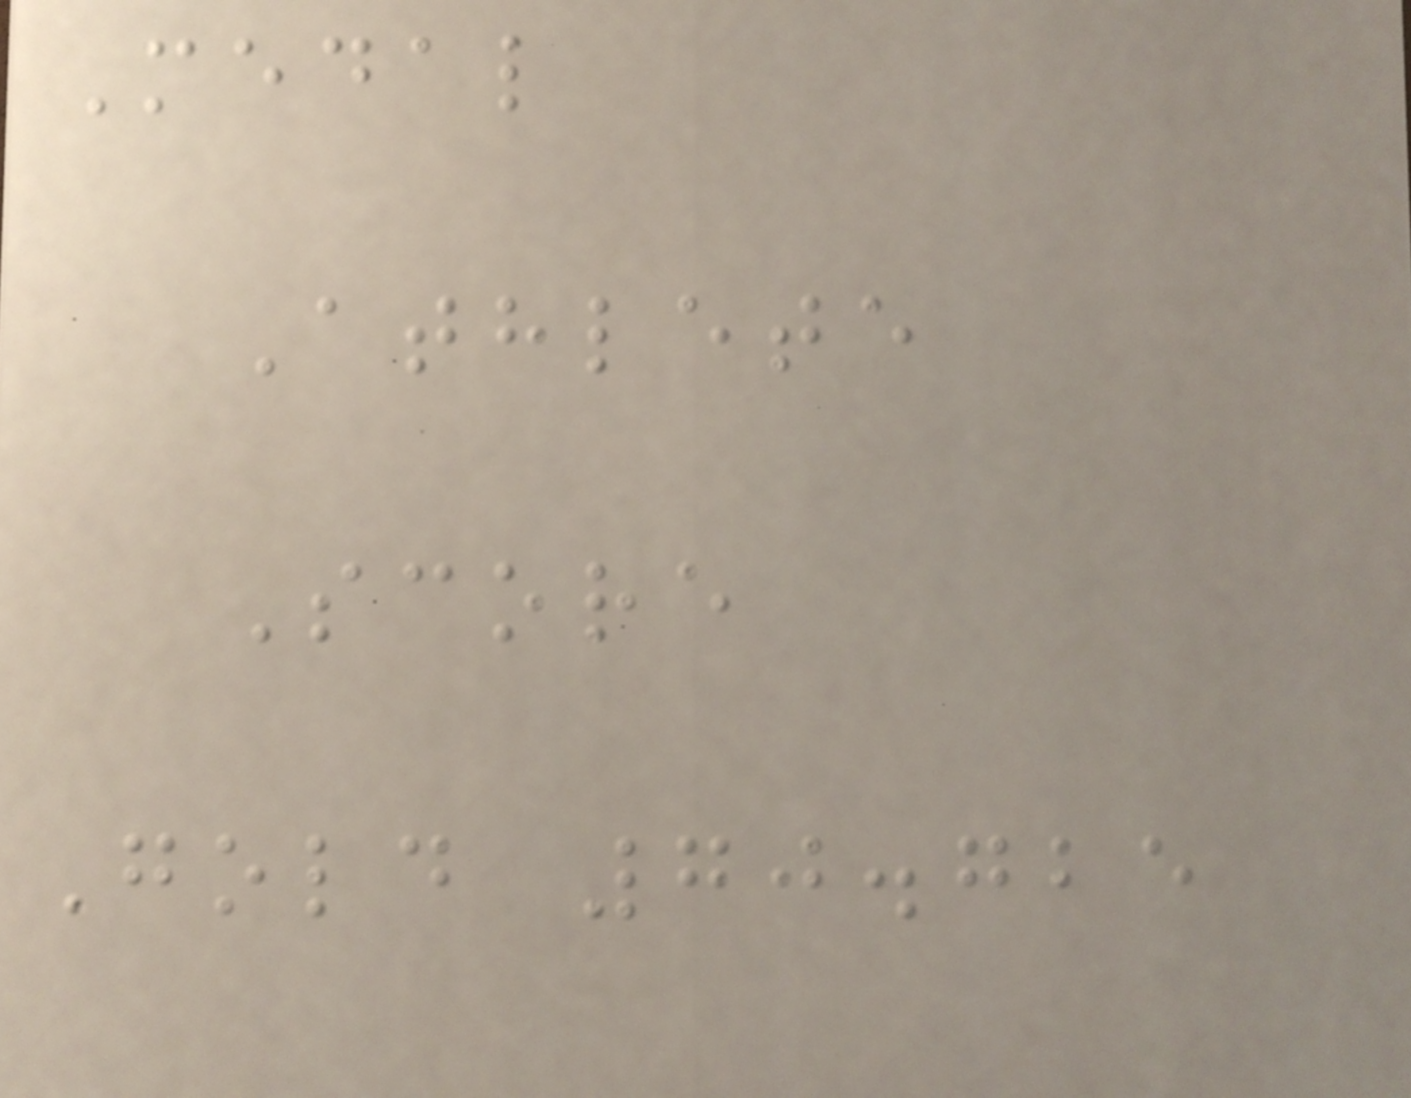Medal
Athlete
Score
Gold 70.725
